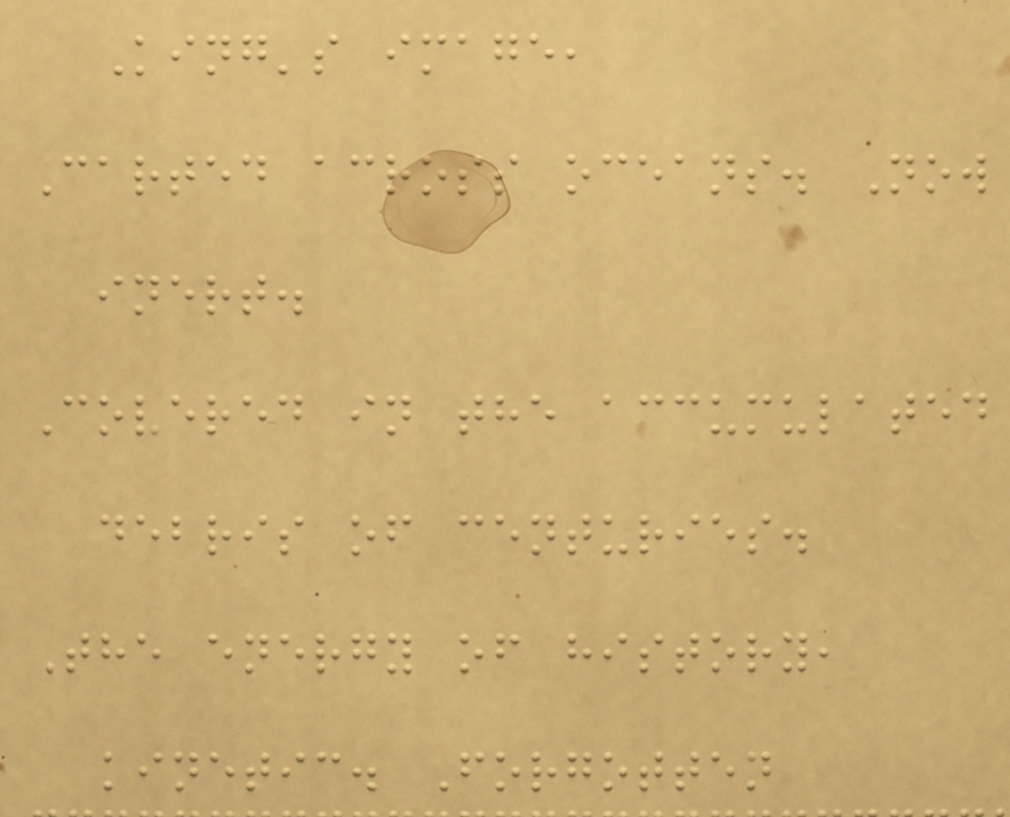King's image,
Carted across oceans. Now
inert.
Covered in the accumulated
debris of centuries.
The energy of history,
kinetic. Forgotten
